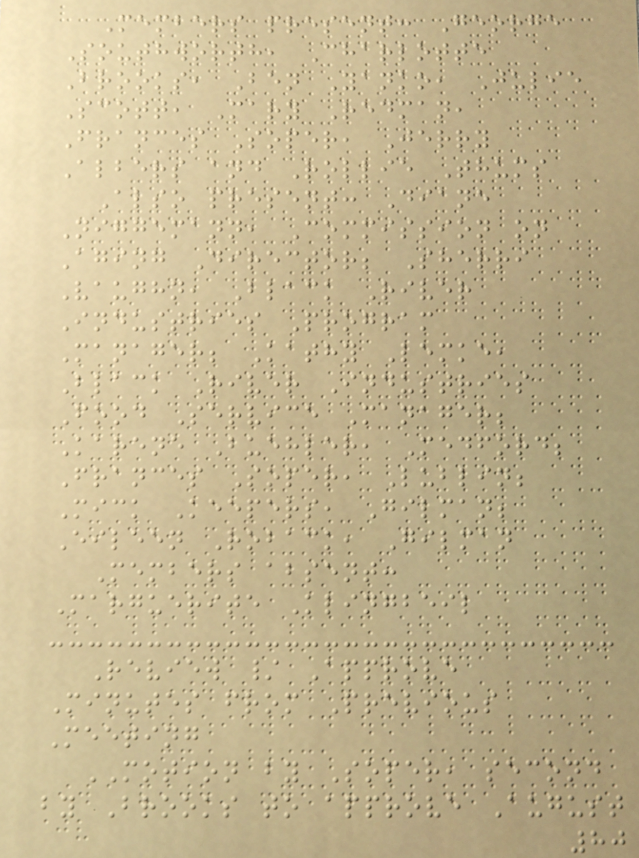Members present: George
Southworth, Charlotte
Brooks, Ben Yanko, Julie
Scott, Mary Redman,
Frances Soper, Jerry
Albers and Rollie Thums
Also present: Diane
Niggemann, Commission on
Aging Director; Sherri
Vaughn, Black River
Industries Program
Manager; Kathy Lemke,
Black River Industries
Food Service Manager;
Karene Buehler, Medford;
Frances Soper, Lublin;
Mick Keepers, Gilman;
Eileen Roback, Gilman
Members absent:
Marguerite Klingbeil
Review / Approve
Minutes from Previous
Meeting
MOTION by Soper, second
by Brooks to approve August
80
